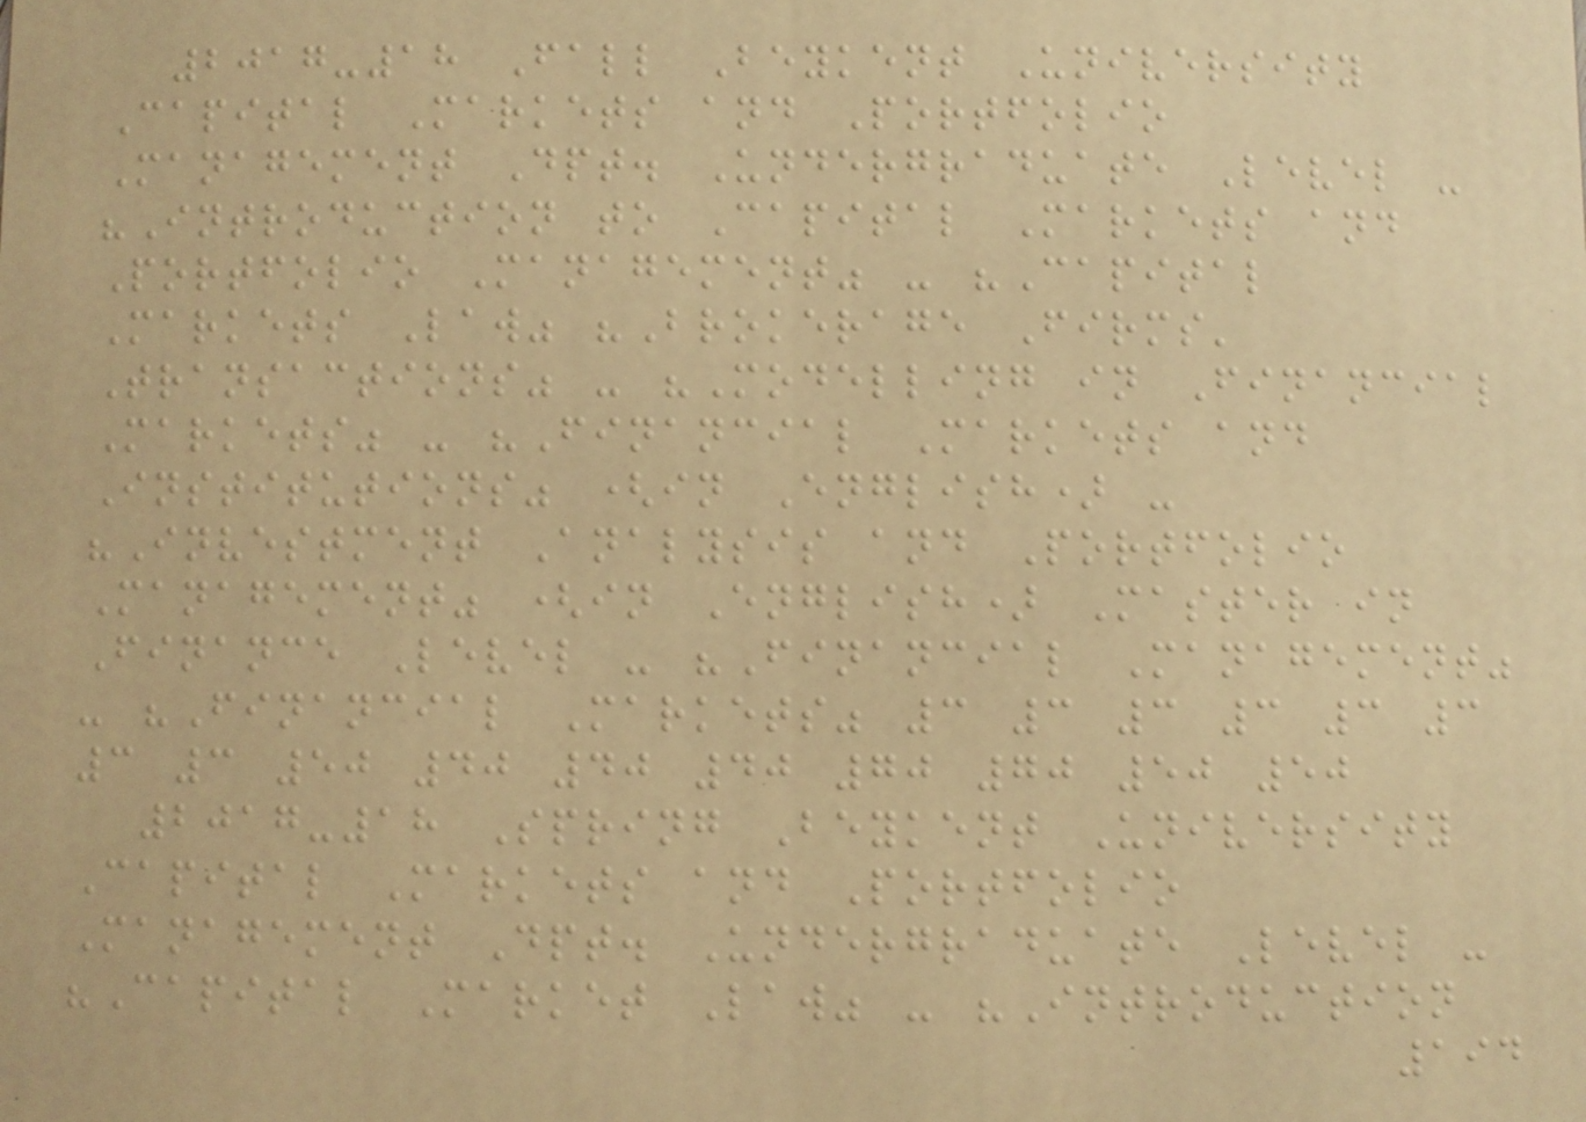2017-18 Fall Beykent University
Capital Markets and Portfolio
Management Dpt. Undergraduate Level -
"Introduction to Capital Markets and
Portfolio Management" - "Capital
Markets Law" "Brokerage Firms'
Transactions" - "Modelling in Financial
Markets" - "Financial Markets and
Institutions" (in English) -
"Investment Analysis and Portfolio
Management" (in English) Master in
Finance Level - "Financial Management"
- "Financial Markets" 3 3 3 3 3 3
3 3 50 40 40 40 70 70 50 50
2017-18 Spring Beykent University
Capital Markets and Portfolio
Management Dpt. Undergraduate Level -
"Capital Market Law" - "Introduction
194
